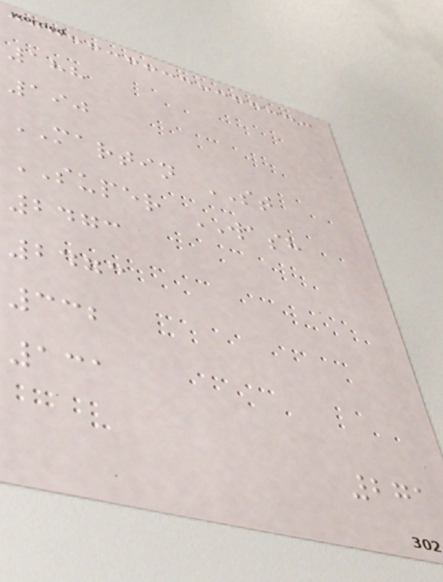188
190
MARTIN ST
SUPER WASH
2473
2473
332
131
271
